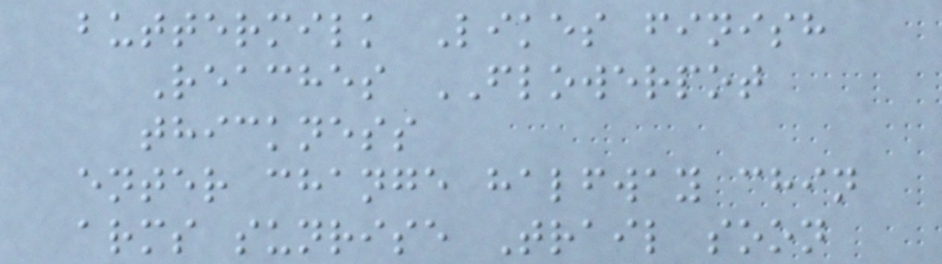buttermilk Likes finish
Reaches FLOWERPOT
thickness
enter change halfway chin
arms sunrise Trail soon
